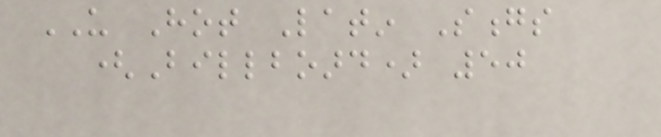US Hot Latin Songs
(Billboard) 50
